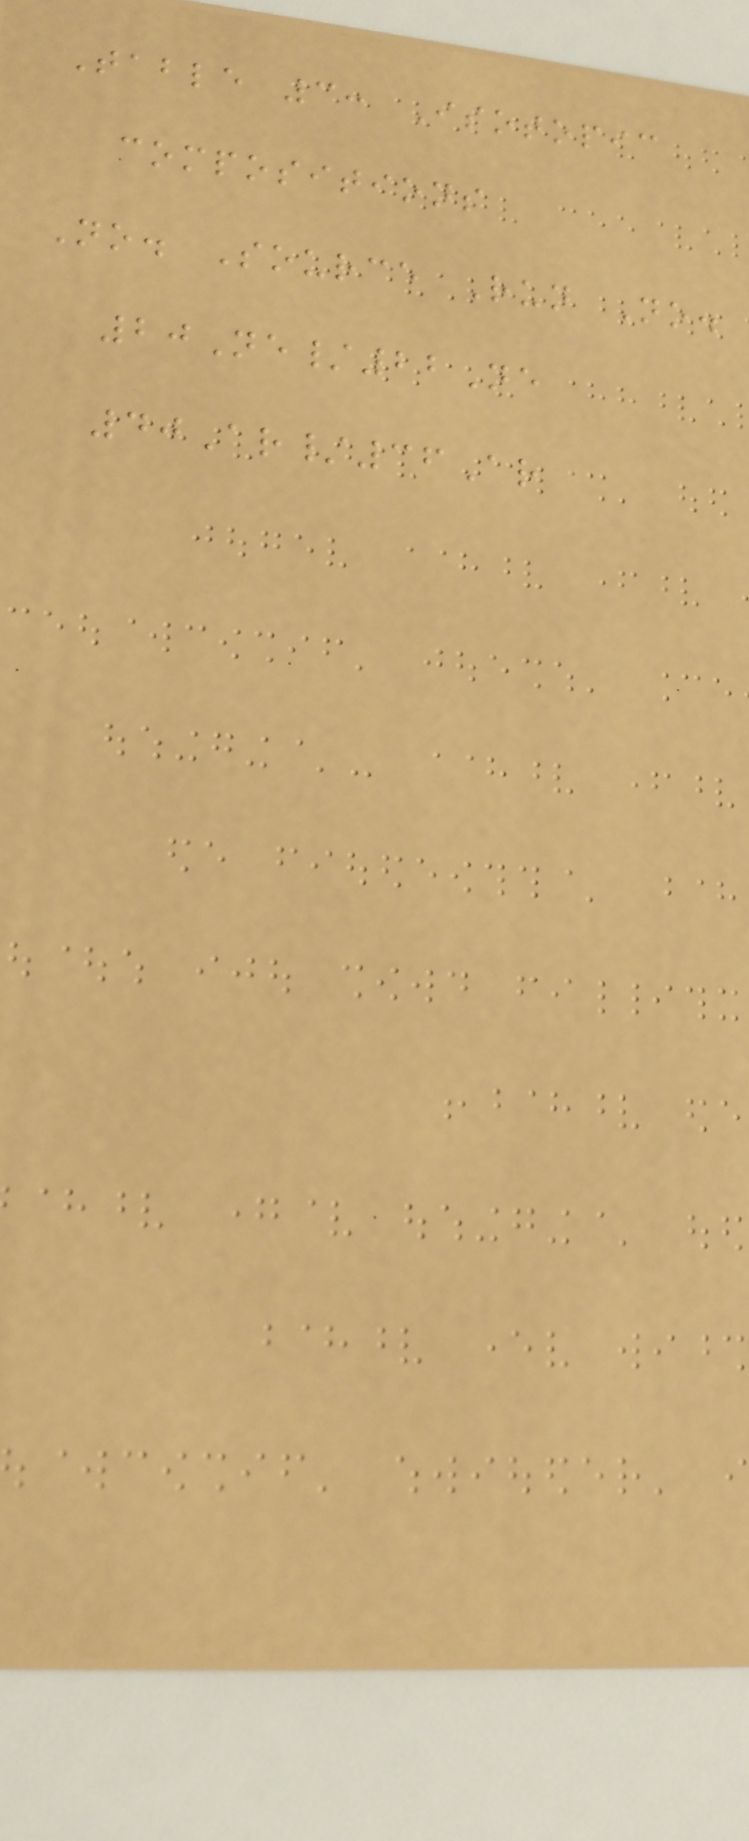Table 3: Isotopic
compositions
No. Source Run No.
20Ne/22Ne
40Ar/36Ar
